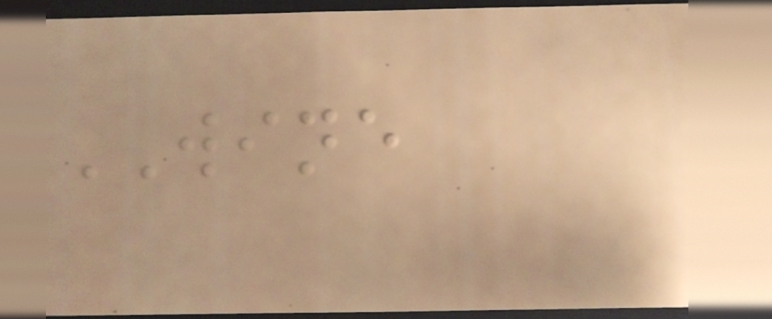WINE
